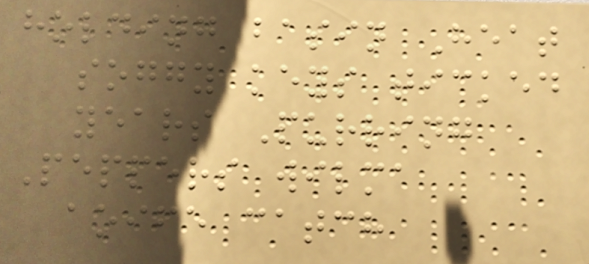holding basin Heat
soggy keys ticked
years Purring
Peppers wilma
aoife catch
